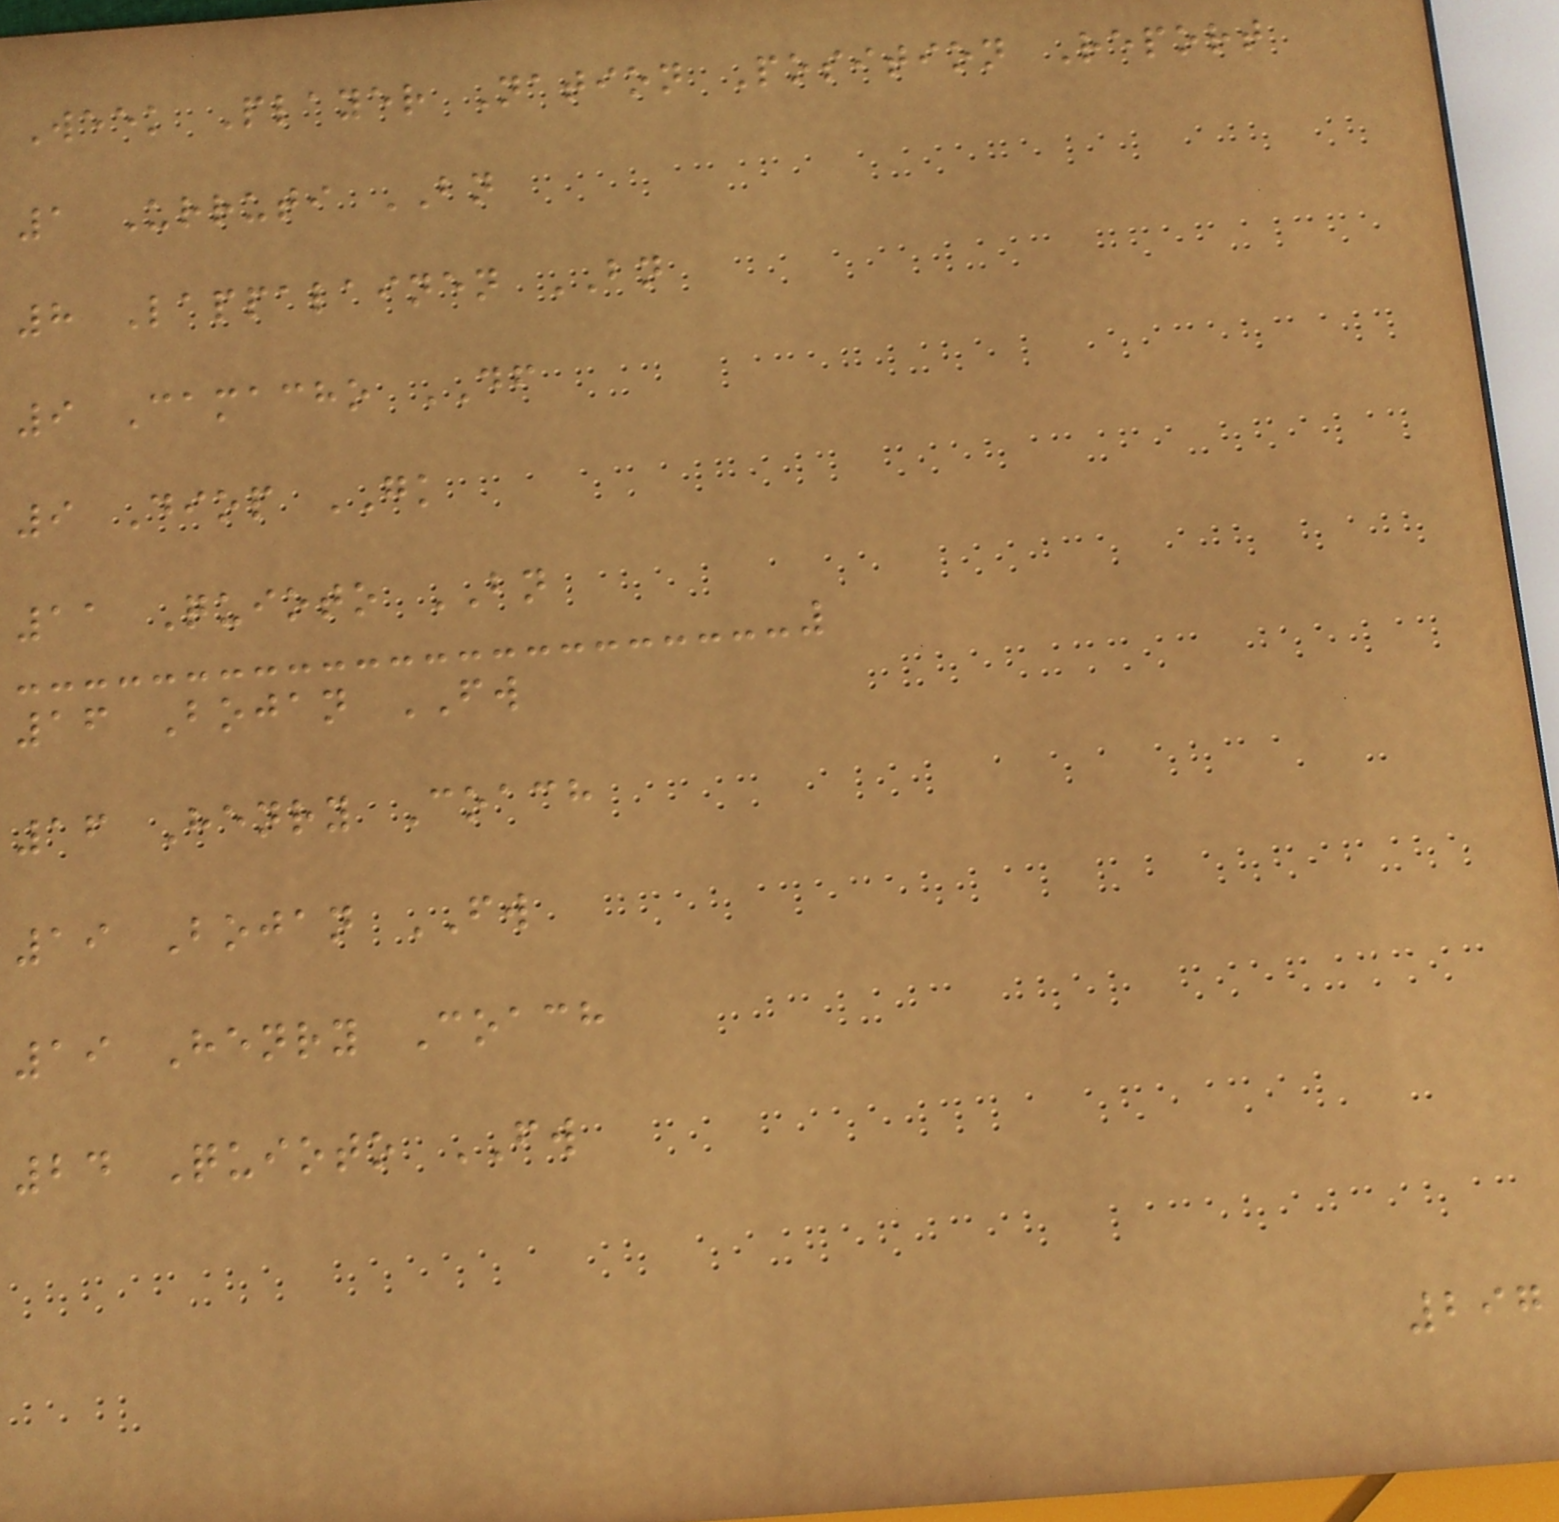Week Player Nation Position Report
1 Urruti BN
8 Lappalainen BN
9 Camacho DF
9 Diop GK
11 Quioto BN
16 Bojan FW
16 Henry Coach
19 Bojan FW
19 Henry Coach
24 Quioto FW
297
